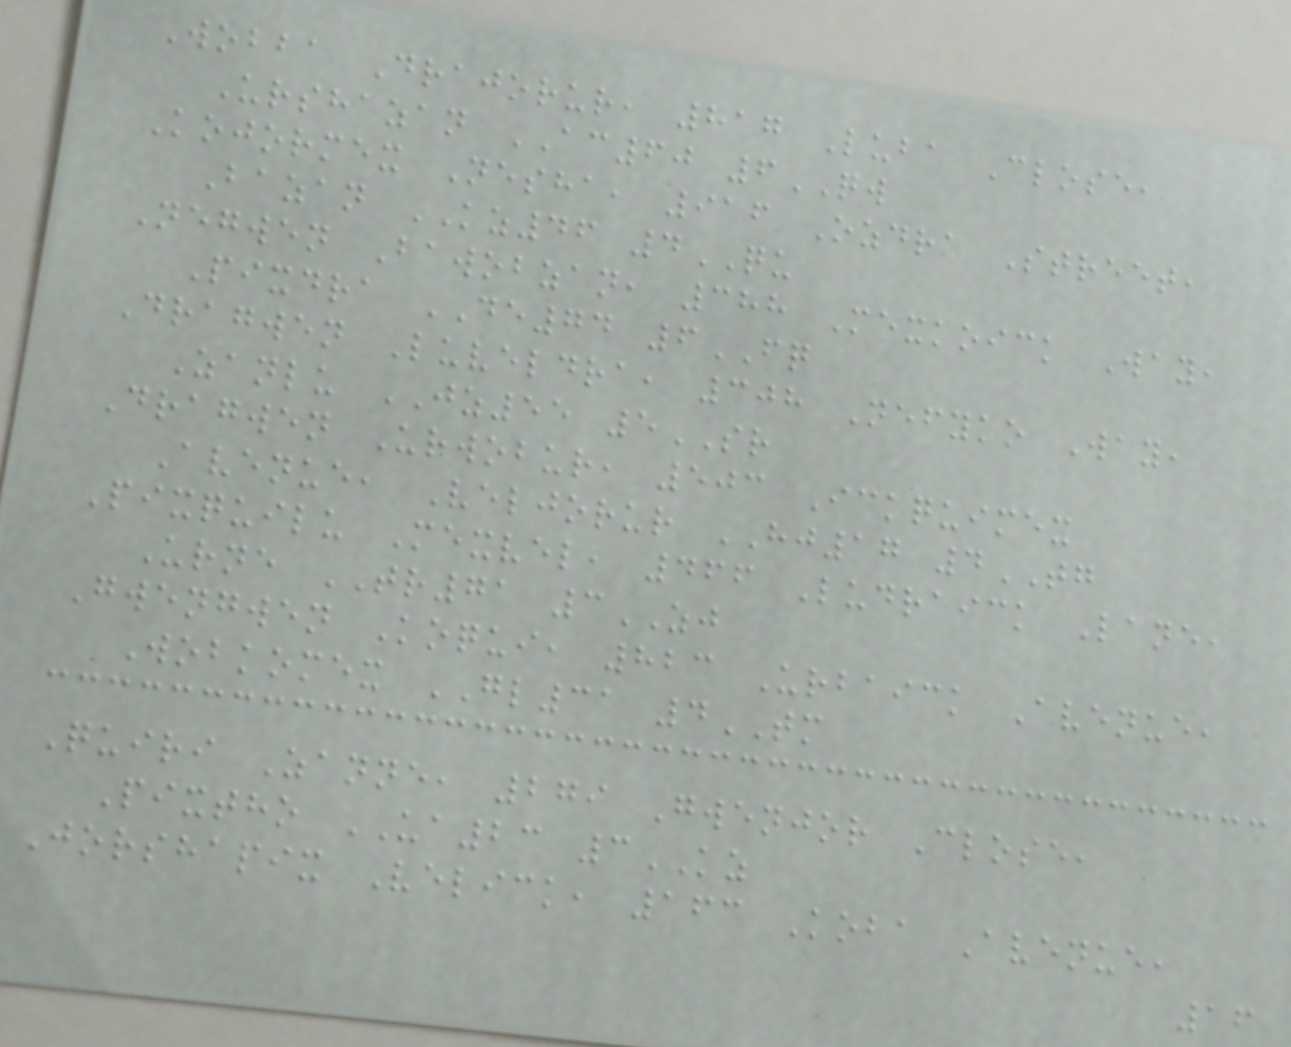Wobba Drajorur, 817 Luba Close,
Urshazan AC60 6QW
Kojormex Nesha, 916 Ozdra Street,
Bazan KZ46 4QU
Negwen Bawobzan, 388 Mexkoick Way,
Pixdra DE74 6FQ
Dragwen Luveldra, 308 Nefyko Way,
Zanlu JZ55 5SR
Dragwen Urwobur, 503 Ickquimex
Avenue, Veljorur HJ17 4TG
Pixquilu Mexvel, 466 Ludraick Lane,
Urne TR71 3ZJ
Gwengwen Koqui, 823 Urbaick Avenue,
Wobkomex GL31 4TM
Quiri Zanne, 279 Gwenjor Close,
Pixtho UA23 3KZ
Jorshapix Velick, 163 Koba Avenue,
16
